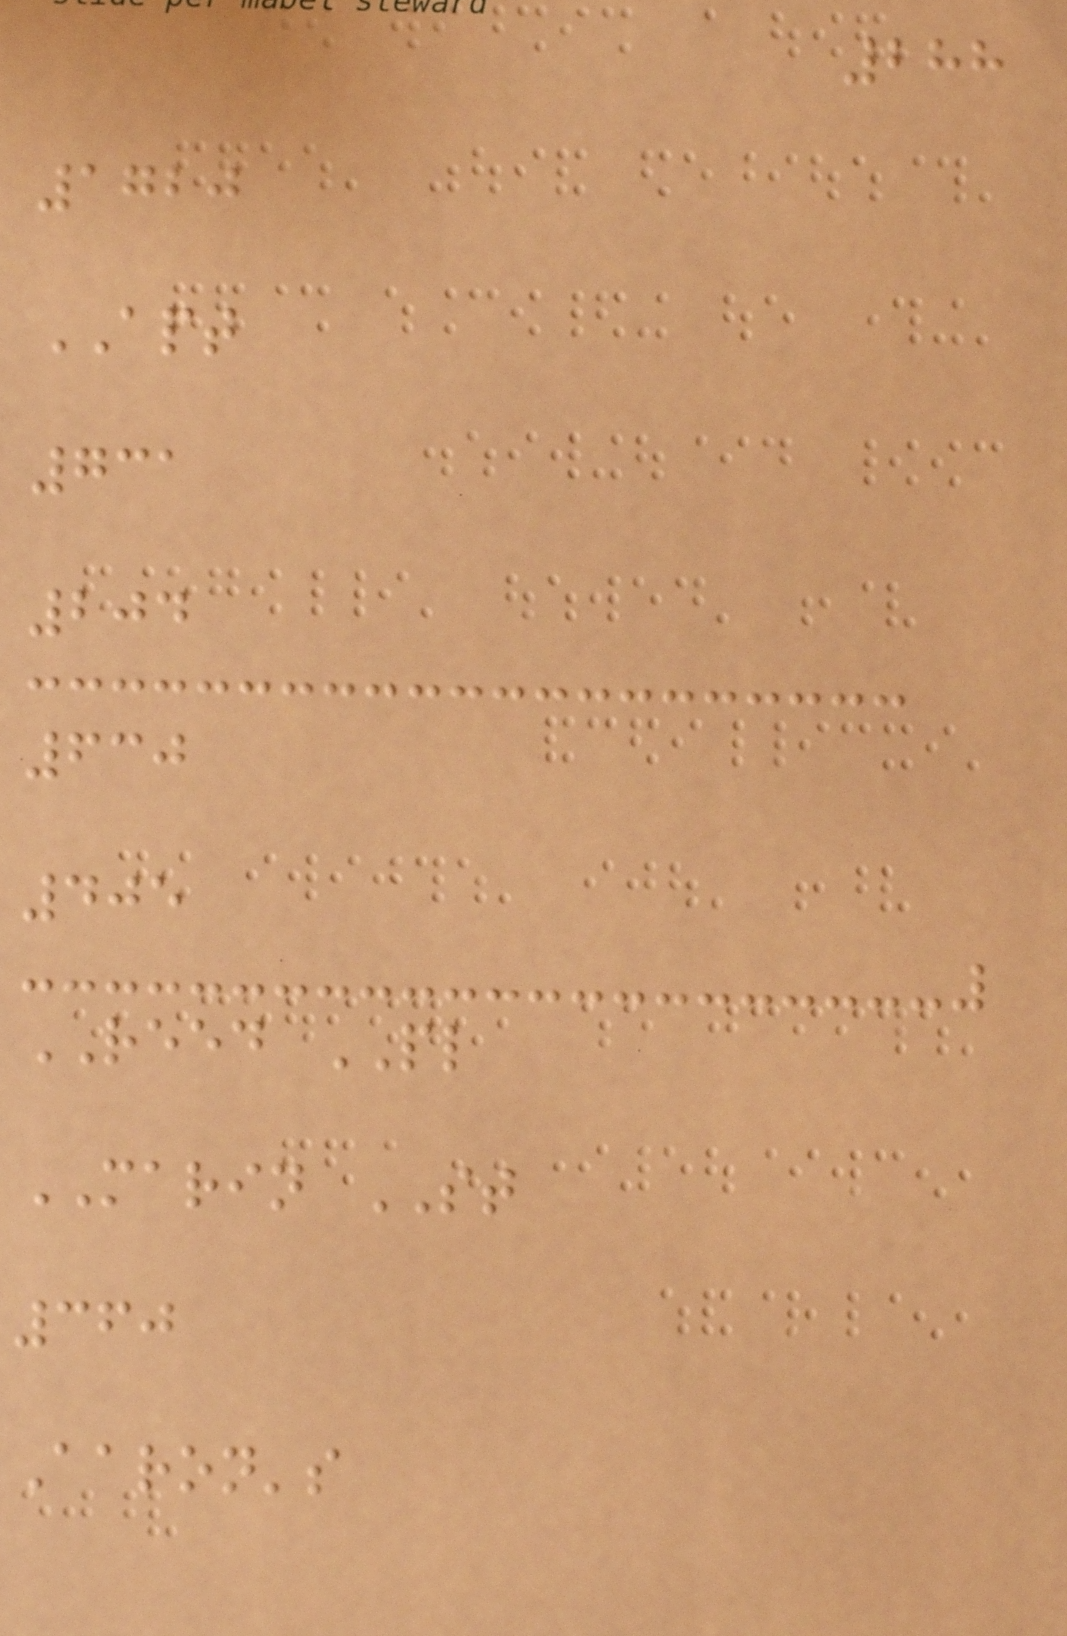288
1720
APT
731
204
630
405
REED PL
MARIN ST
360
Aaron's
